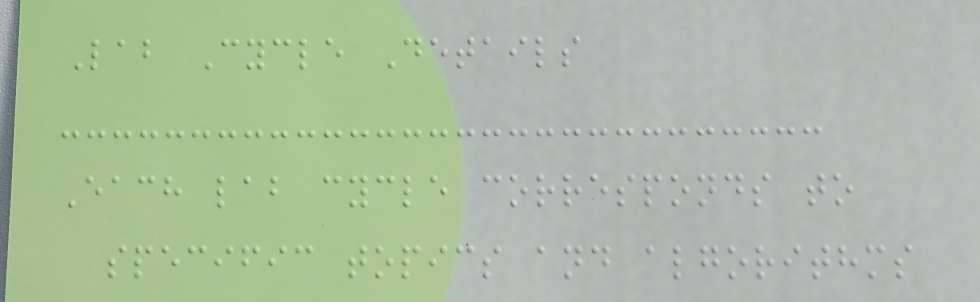Lab Cycle Details
Each lab cycle corresponds to
specific topics and algorithms
